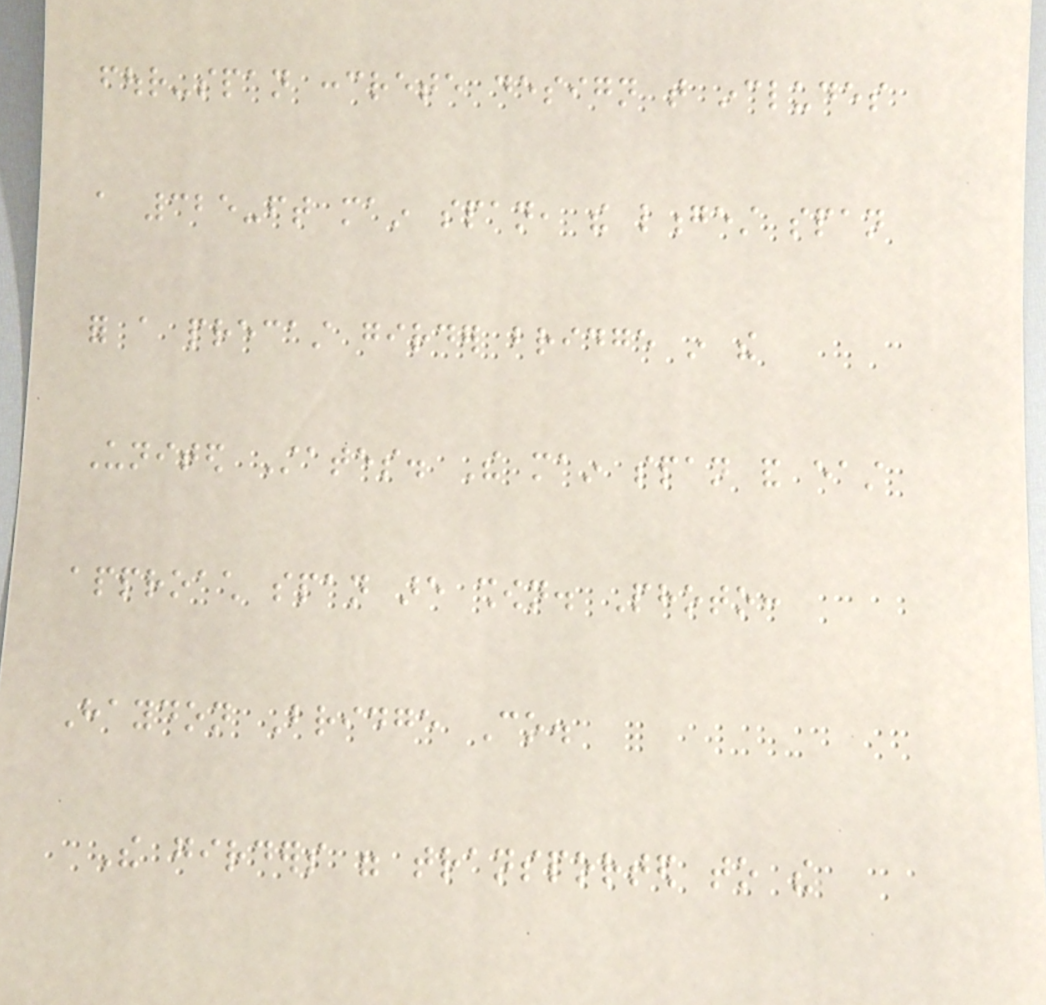four-span concrete design that includes
a 325-ft main span, the longest span
for a precast girder bridge in the
United States. The main span and east
approach span are shown. Photo:
Haydon Bridge Co.
The girders were transported to the
